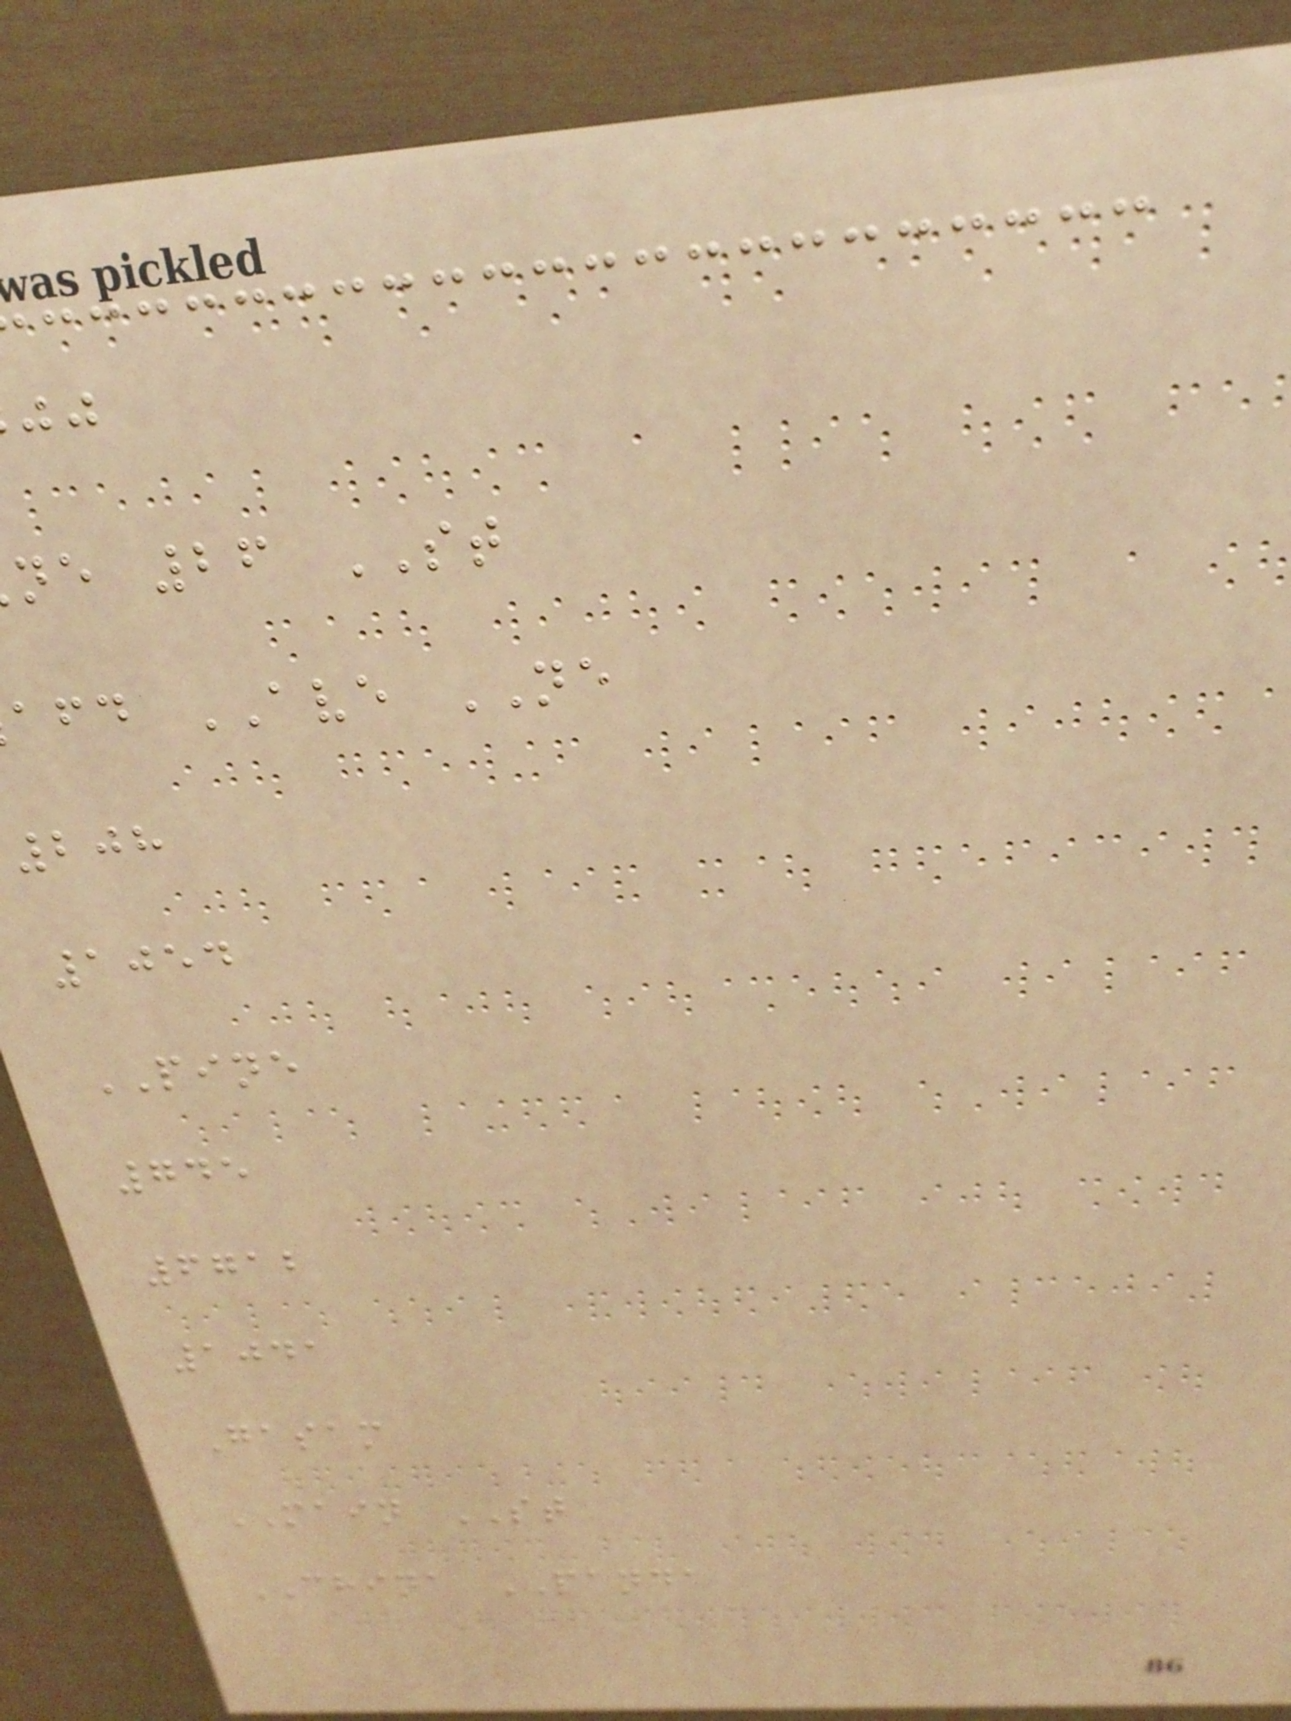ne 26 ST
afd AVE NE
208
1054
PINE
745
6712
1041
Gasam
MAIN ST
CHINA PANDA
